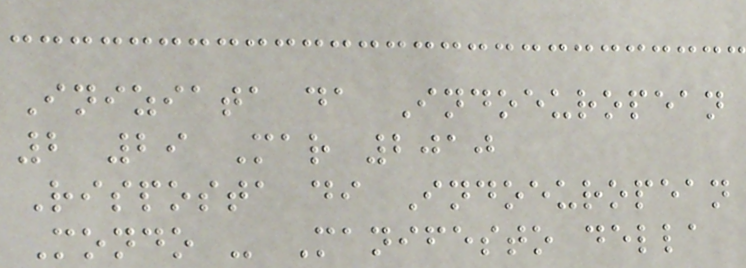Iniziata da Indoeuropean
2 29 Mar 2010
Risposta di Indoeuropean
Mondo - Manifesto della
